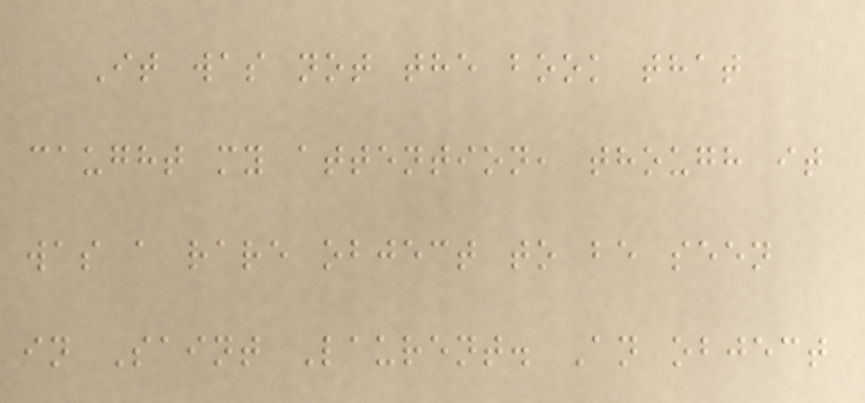It was not the book that
caught my attention, though it
was a rare object to be seen
in Saint Laurent. An object
